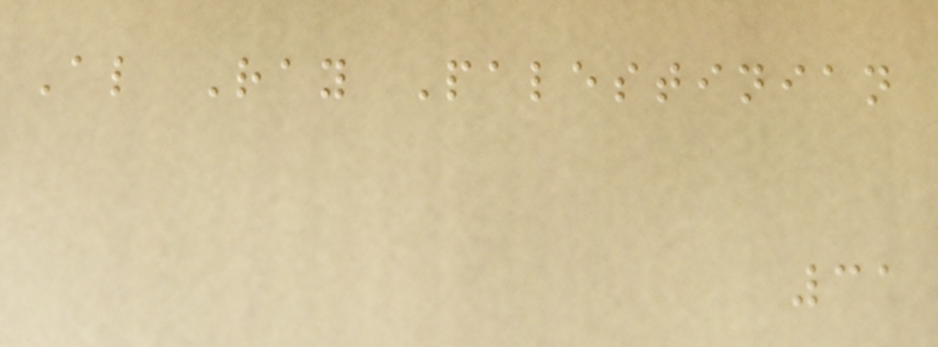Al Ray Palestinian
31
